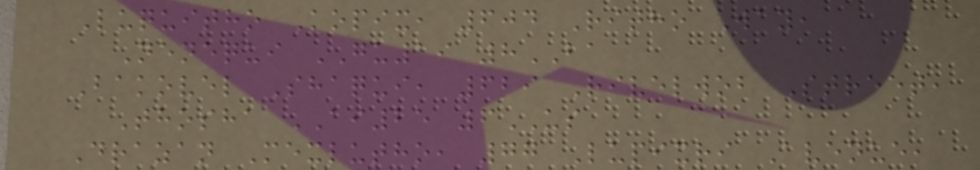Luquitho Kopix, 604 Ritho Way,
Nenequi GU19 8BA
Bakovel Shaqui, 629 Rivelwob Street,
Thosha AI25 6US
Drazan Mexlutho, 77 Lupixri Avenue,
